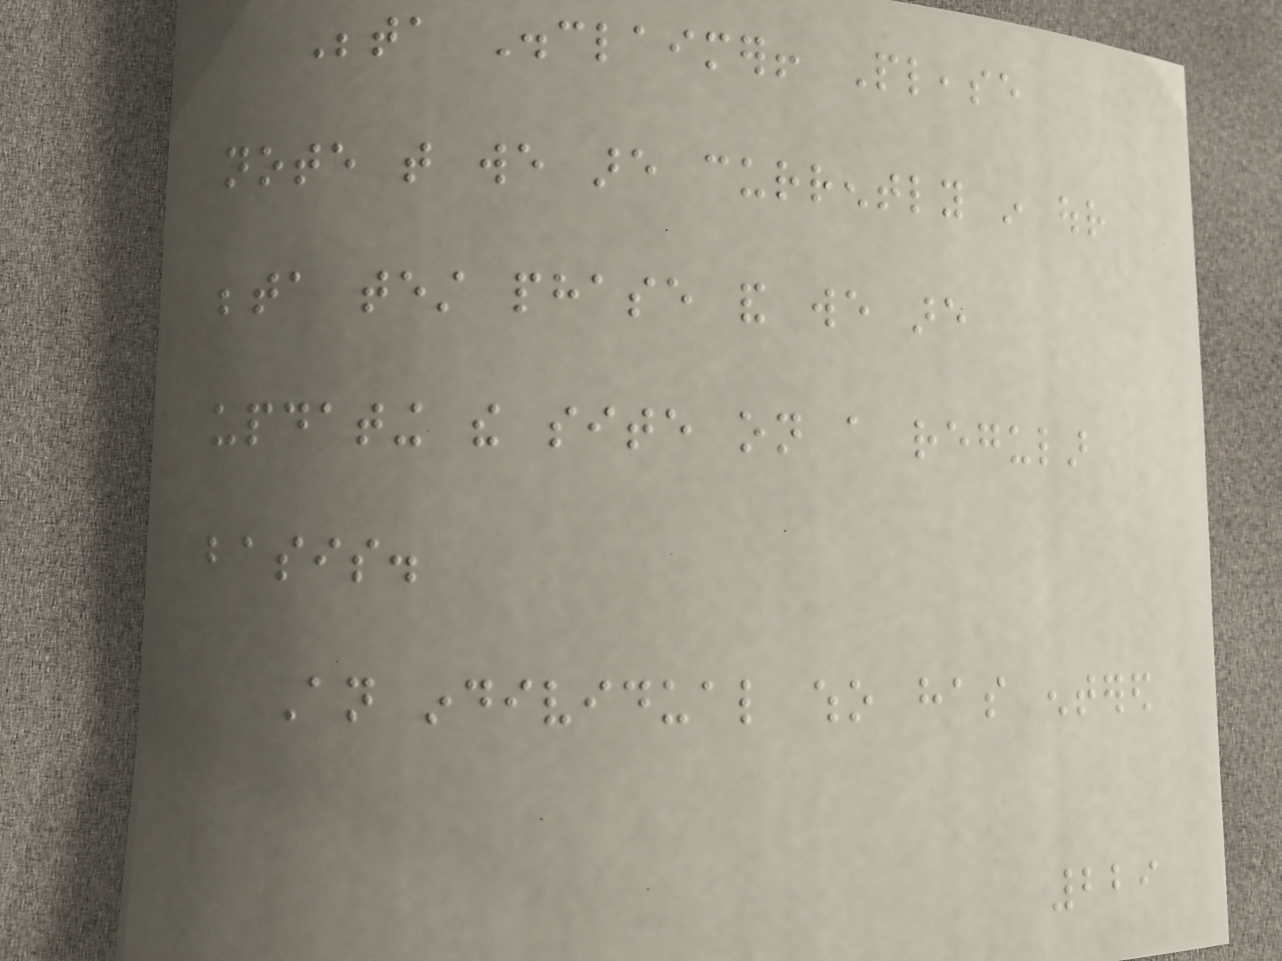Beta Disclaimer! Please
note that we are currently in our
beta test phase and we are
updating the site on a regular
basis.
An individual who has entered
229
